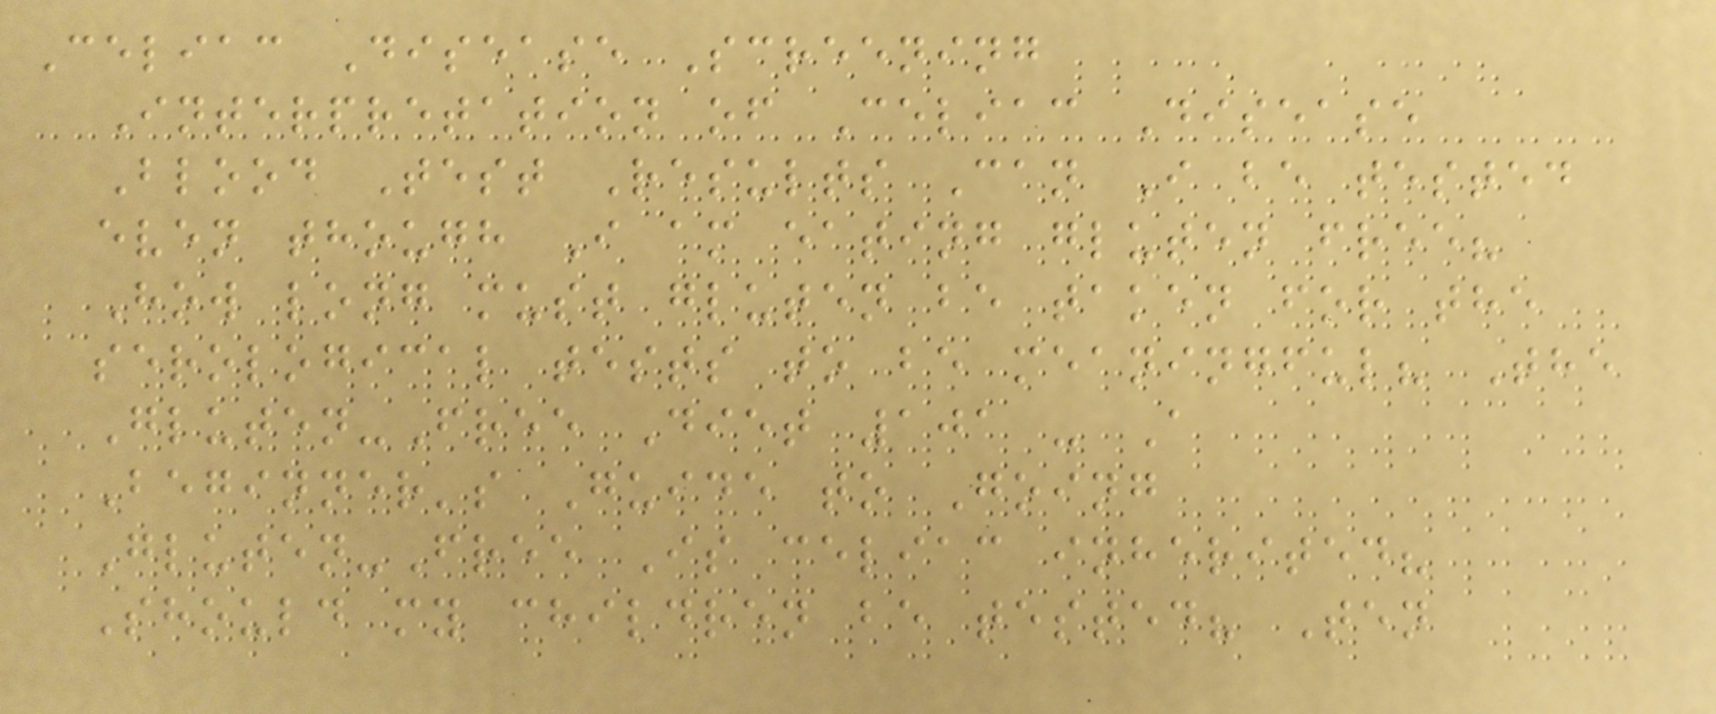Celiac Disease Screening
Interpretation of Celiac Disease
Blood Test Results Can I be tested
even though I am eating gluten free?
How long must gluten be taken for the
serological tests to be meaningful? The
Gluten-Free Diet 101 - A
Beginner's Guide to Going
Gluten-Free Is celiac inherited?
Should my children be tested? Ten
